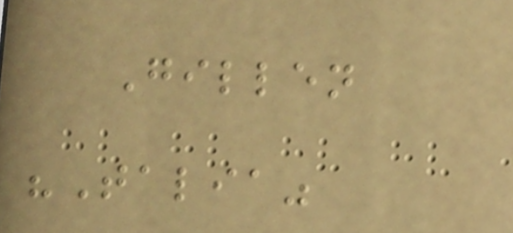Gillen
"Talia"
